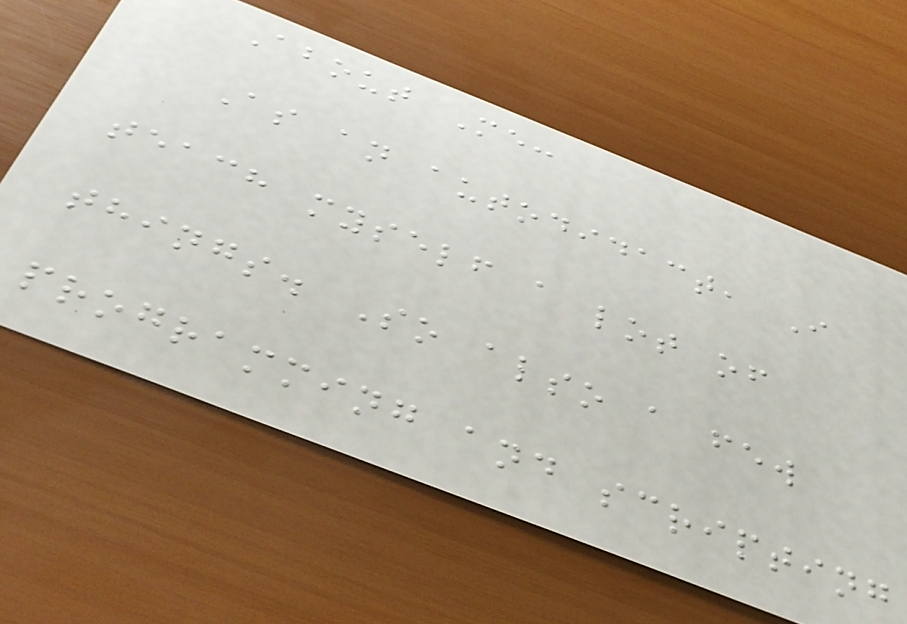About Me:
As an autodidact, I
teach myself a lot of
things. So also a few
programming and scripting
